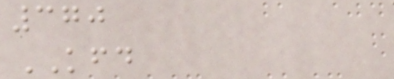370
KFD
